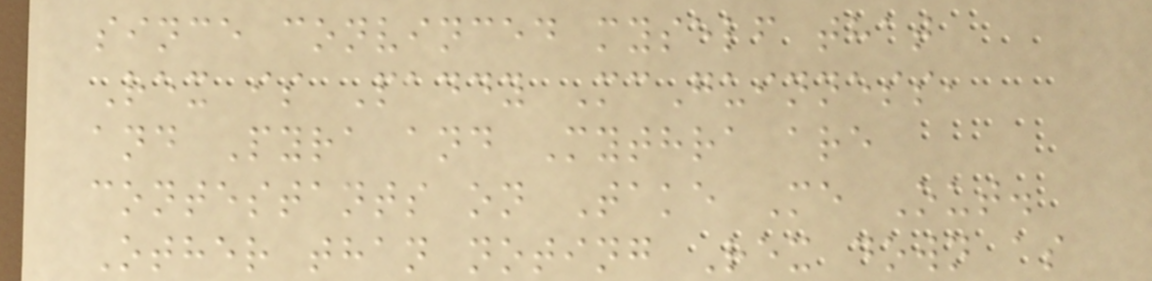since convinced myself that
Rex is Paddy McGuinness,
and Pyra and Mythra are
contestants on Take Me Out.
Other than noting Rex down as
